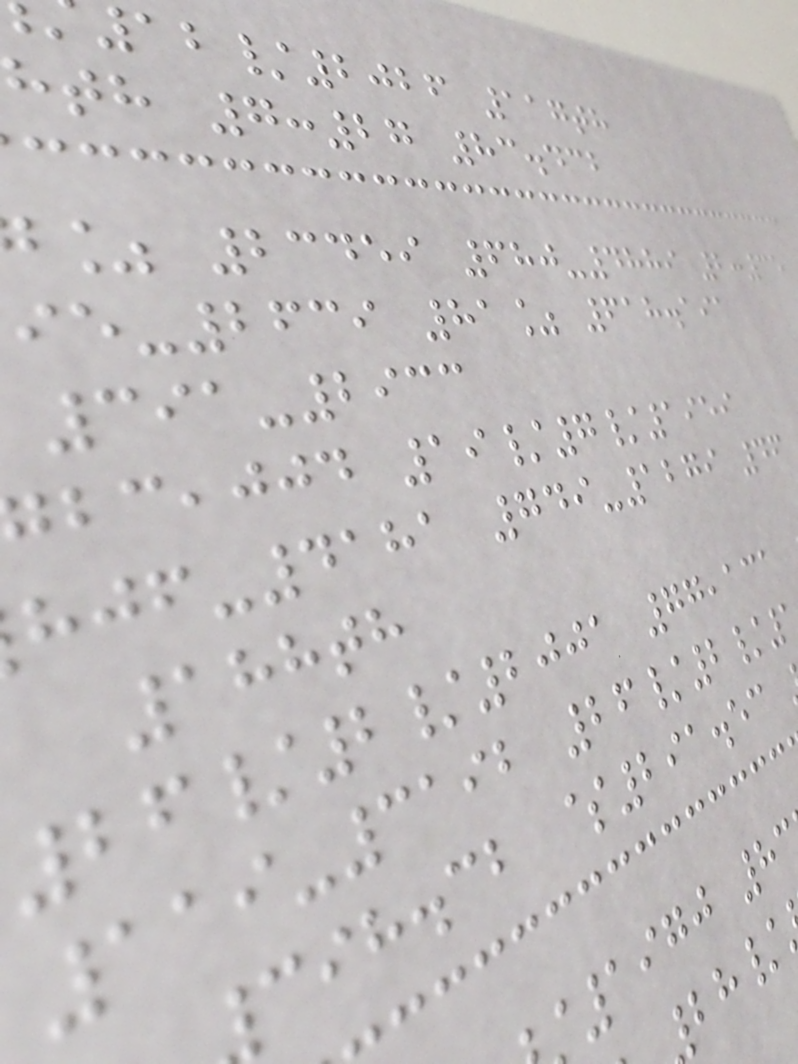/2026 117th
hth 7:27 83.432
% 23459 680-4889 2:35
-2639 81% 618.191
391-2933
,jjd 19/7/1959
-4181 749-1279 46
188th
26/2/2001 77,131
119-3192 26/2/
cih.cb $291.53
1970 8
